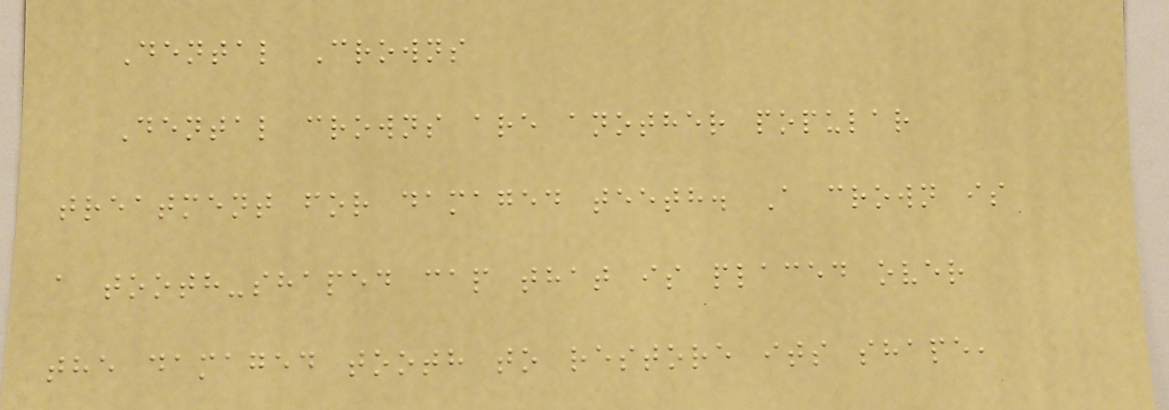Dental Crowns
Dental crowns are another popular
treatment for damaged teeth. A crown is
a tooth-shaped cap that is placed over
the damaged tooth to restore its shape,
